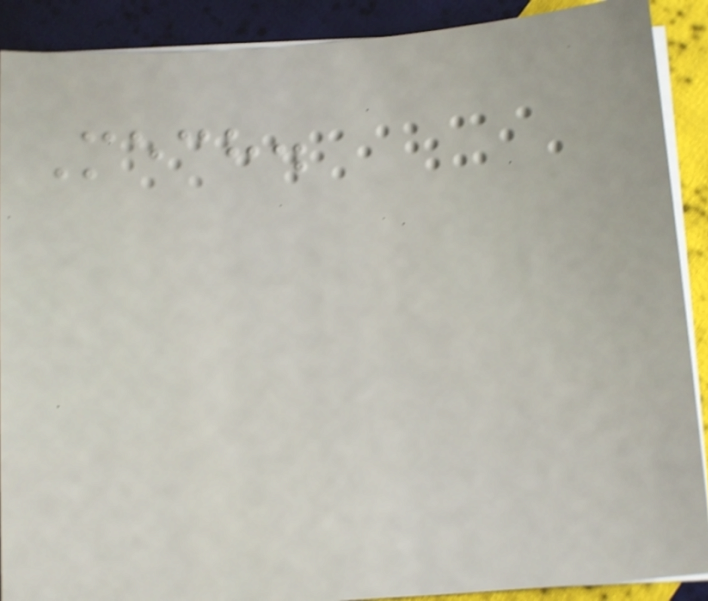Mech.
